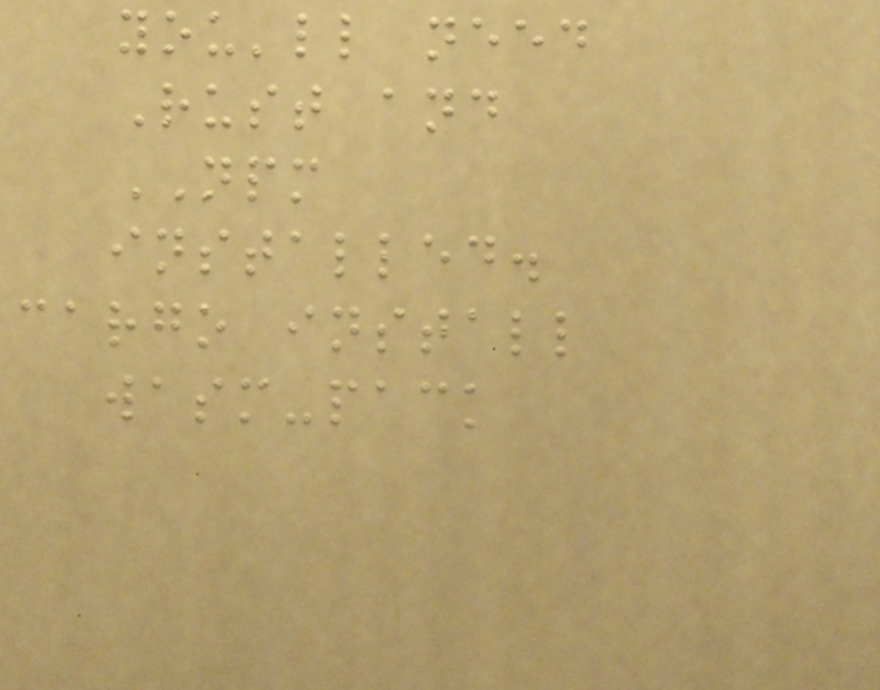you'll need
Rust and
NPM
installed.
cargo install
wasm-pack
